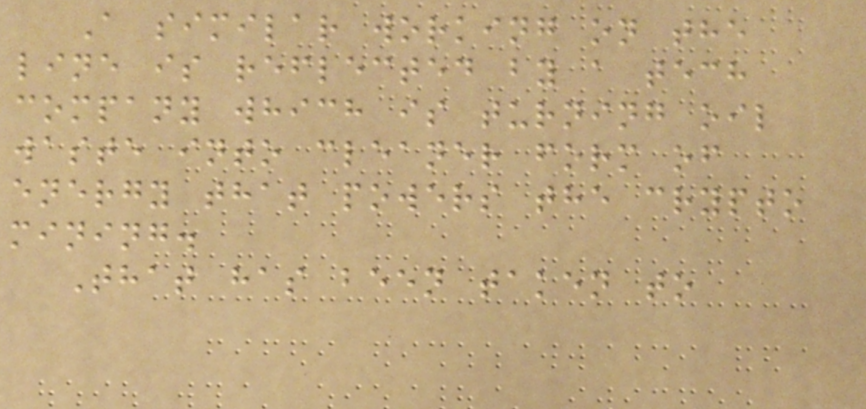A similar working on the
line is reflected by a tech
company which is turning oil
waste into cleaner form of
energy that powers the crypto
mining.
That has been taken to
